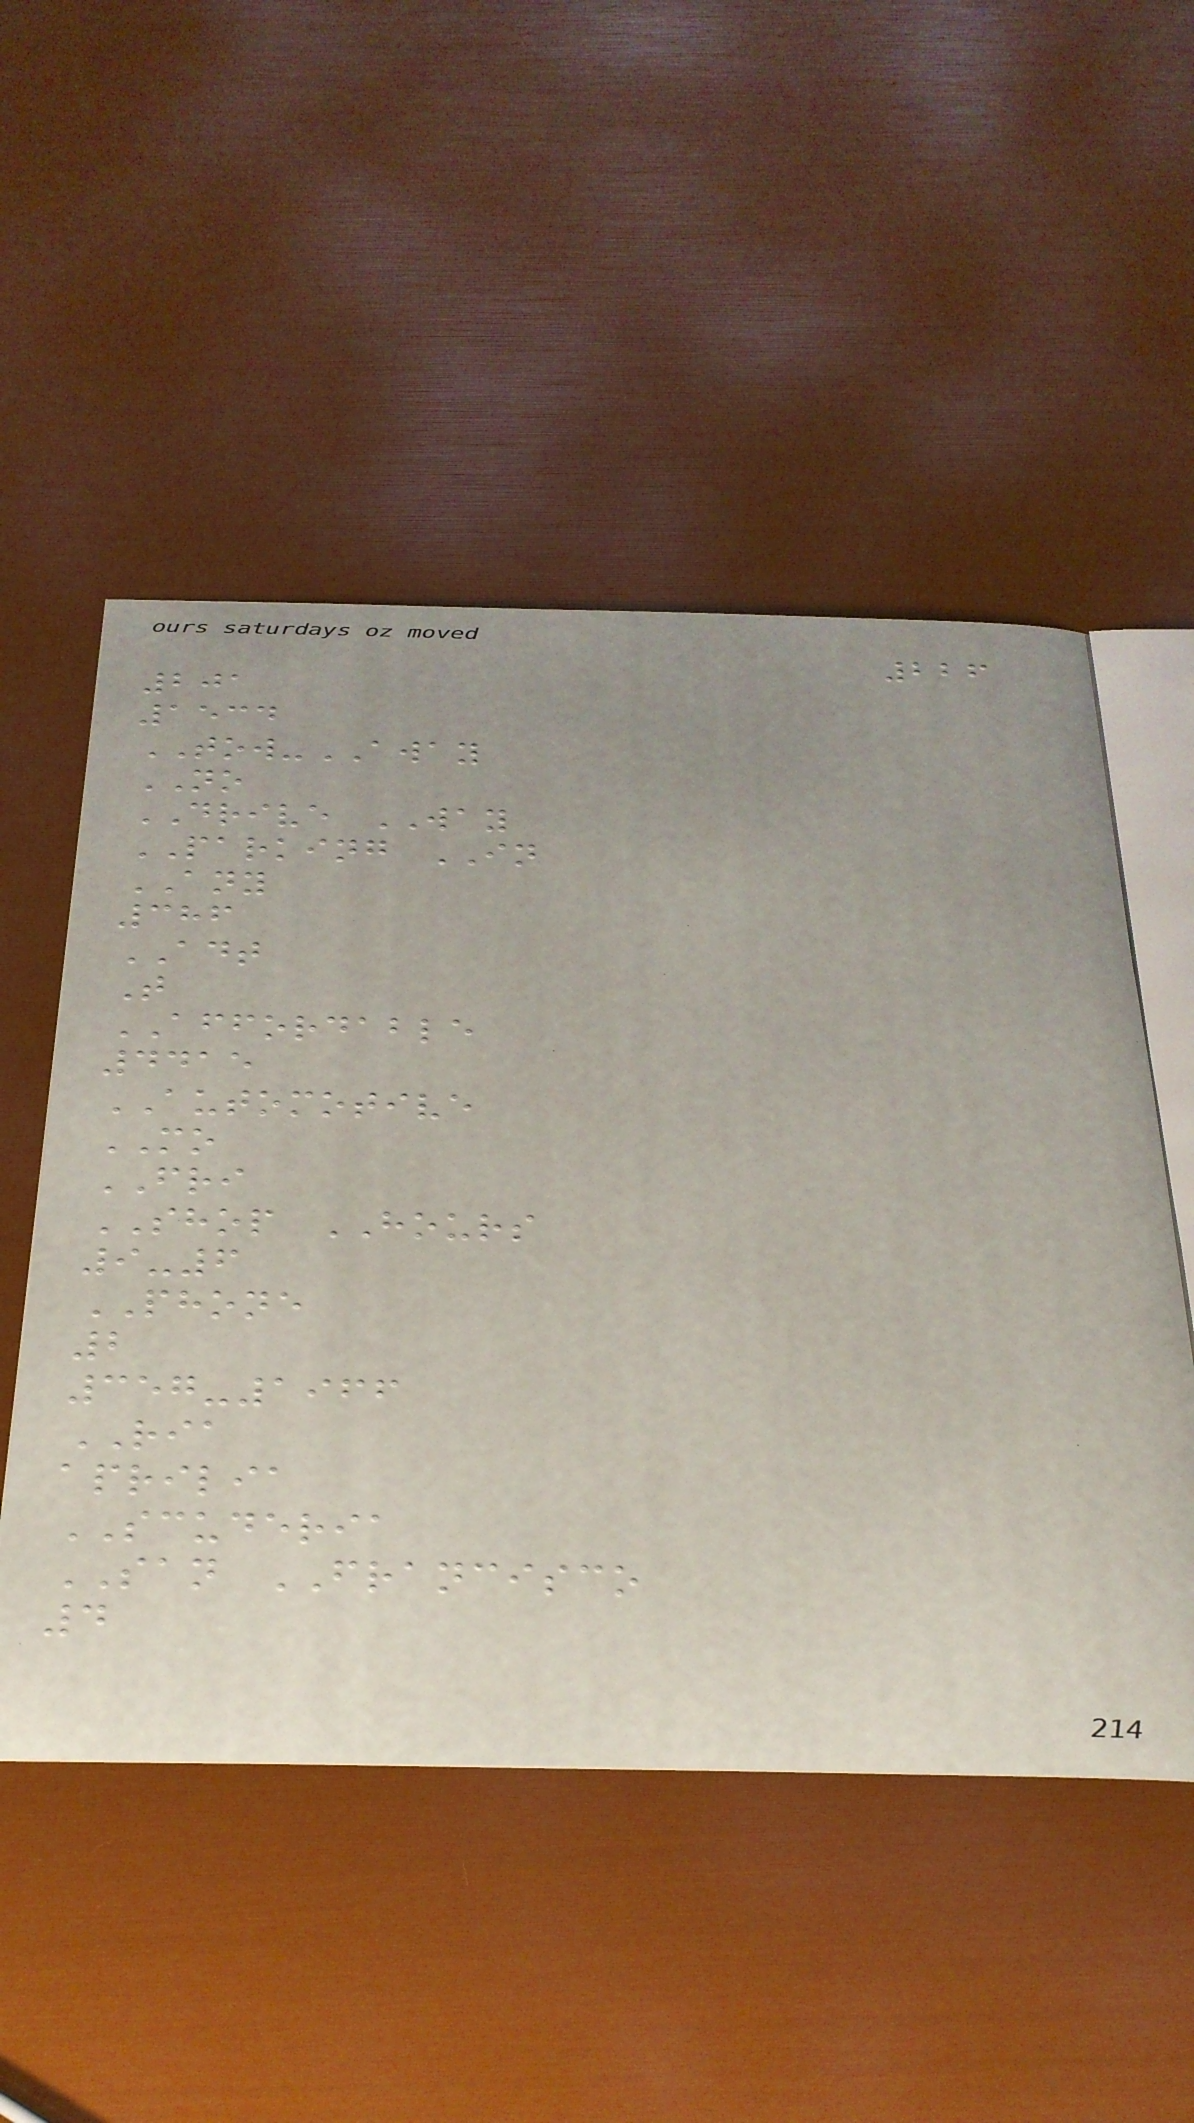226
201
1534
TOW-AWAY
NO
DRIVE WAY
PARKING IN
ANY
386
ADT
T
AFFORDABLE
4415
AUTOMOTIVE
MO
FRI
SHOP HOURS
9-6
PHONE
2
357-1966
RIA
aprilia
SCUDERIA
SAN FRANCISCO
4
